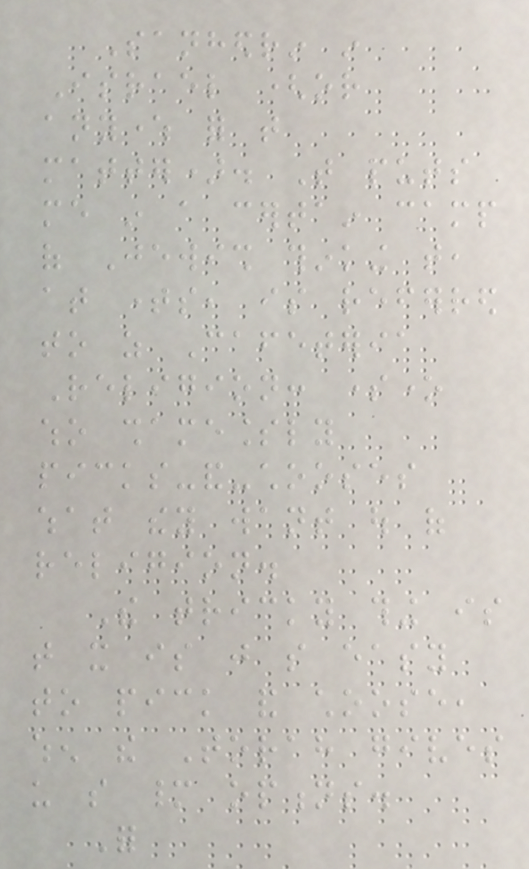Sanhedrin in
Israel (or
anywhere for that
matter). That puts
me in a certain camp
of Jewish thinking that,
at times, is referred
to as Cafeteria
Religion: someone
who shamelessly
picks-and-chooses
what they want out of
religion.
The tricky thing is
that it is just so easy
to pick and choose,
when the Torah gives
us so many options.
For
